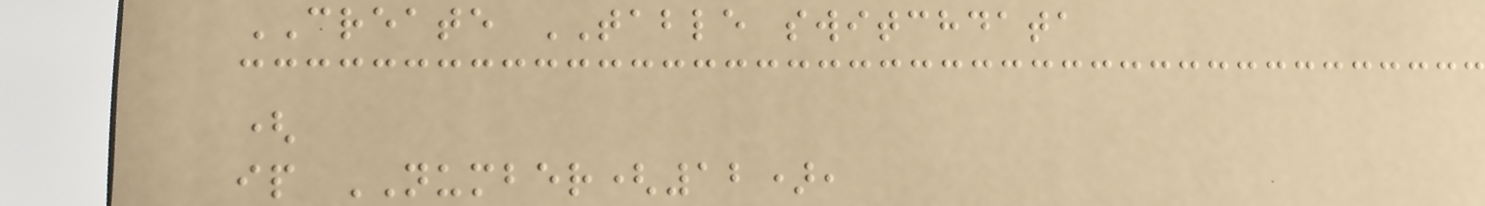CREATE TABLE switchdata
(
ip NUMBER(12),
